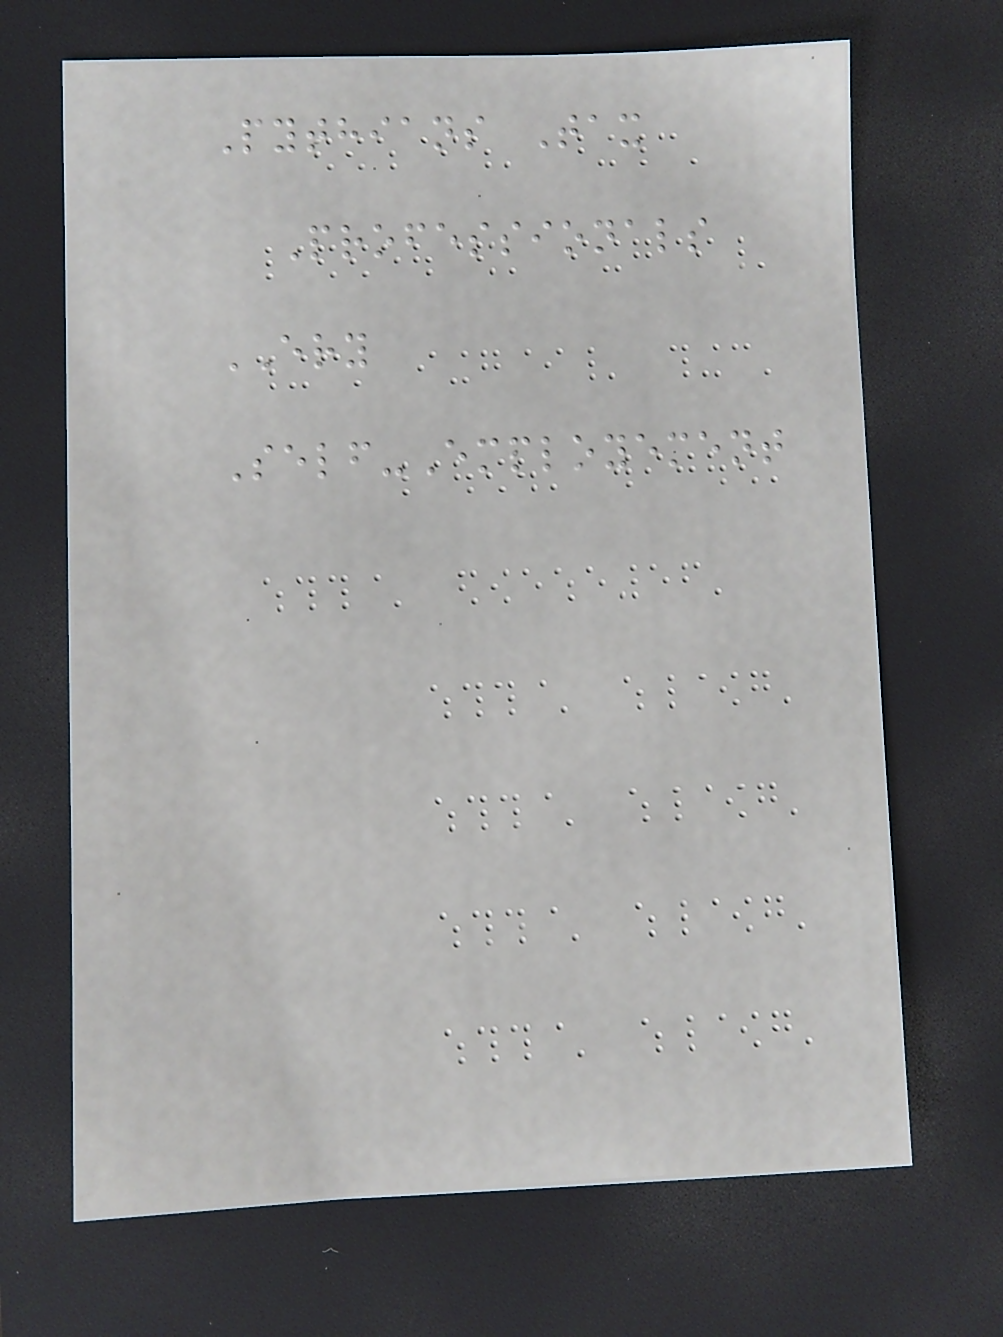Pythians Tax
Professionals
ERY
Self-Employement
